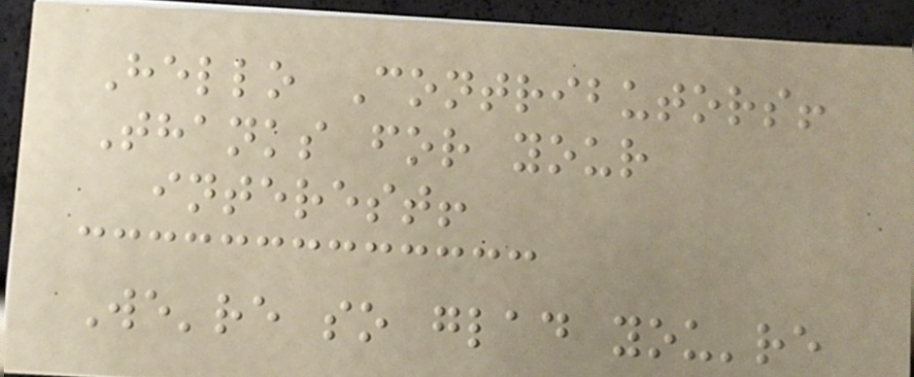Hello Contributors!
Thanks for your
interest!
We're so glad you're
